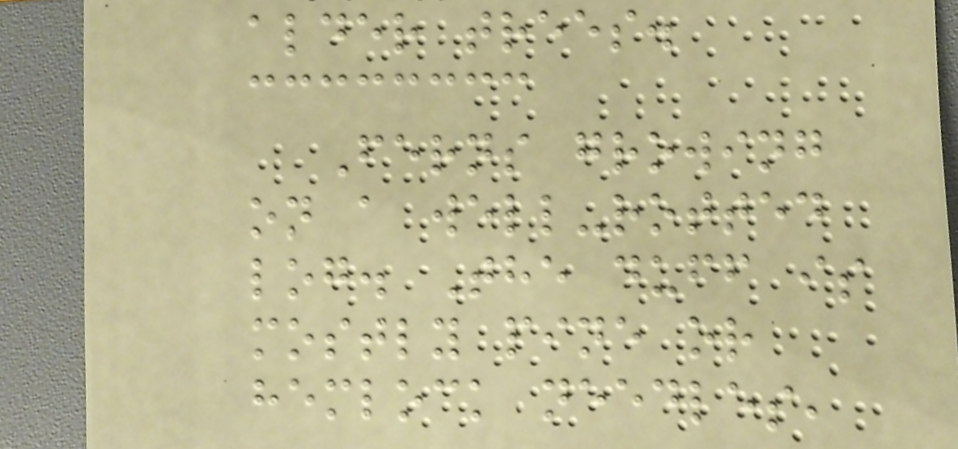alder trees.
Ferns growing
on a well-rotted
log. The duff is
mostly pine or
hemlock needles,
